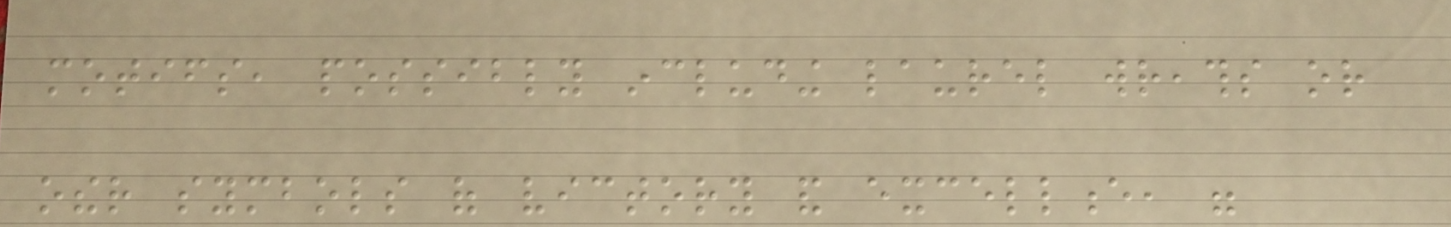motifs, possibly including laurel wreaths or
other symbols of victory and excellence, were
